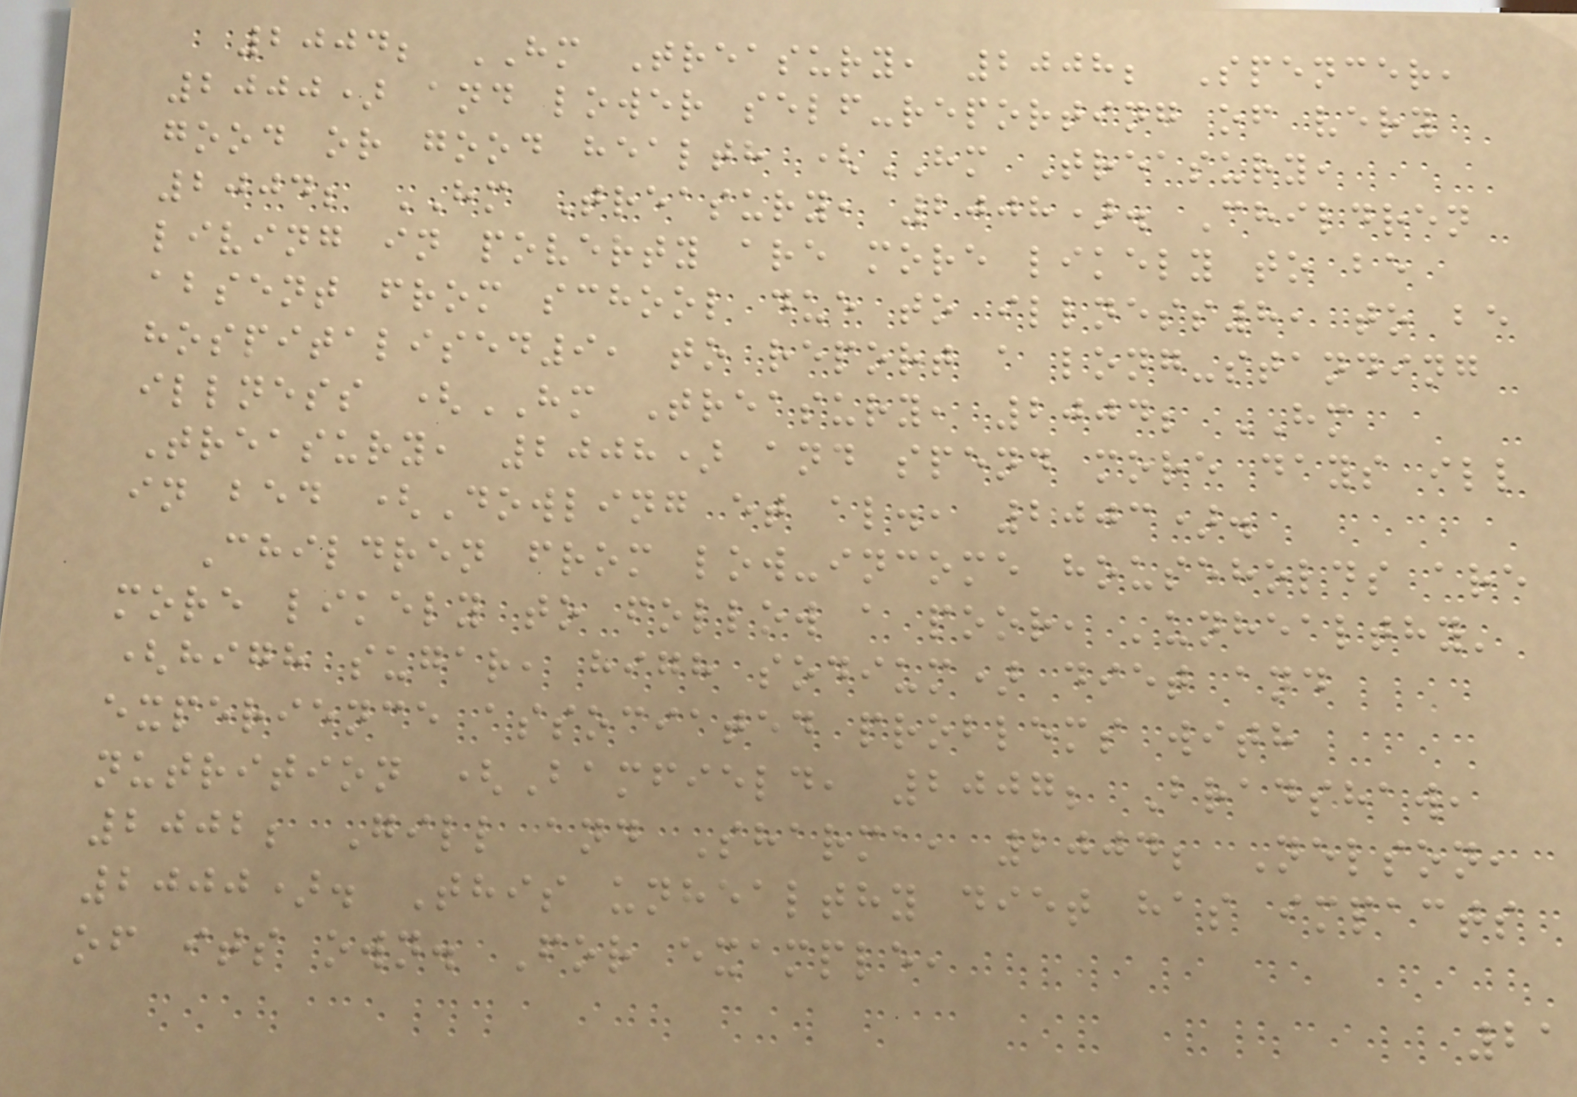2004; HM Treasury, 2008; Spencer,
2000) and lower self-reporting of very
good or good health (HM Treasury,
2004; HM Treasury, 2008). Children
living in poverty are more likely to be
absent from school due to illness8, to be
hospitalised9, to report a long-standing
illness (HM Treasury, 2004; HM
Treasury, 2008) and spend more days ill
in bed (Dowling et al., 2003).
Children from low-income households are
more likely to follow a poor, 'unhealthy'
(high sugar, high sodium) diet and
experience associated problems with
nutrition (Bamfield, 2007; Bradshaw,
2002; Gill and Sharma, 2004; Nelson,
2000). This unhealthy diet has impacts
of its own. For example,
21
